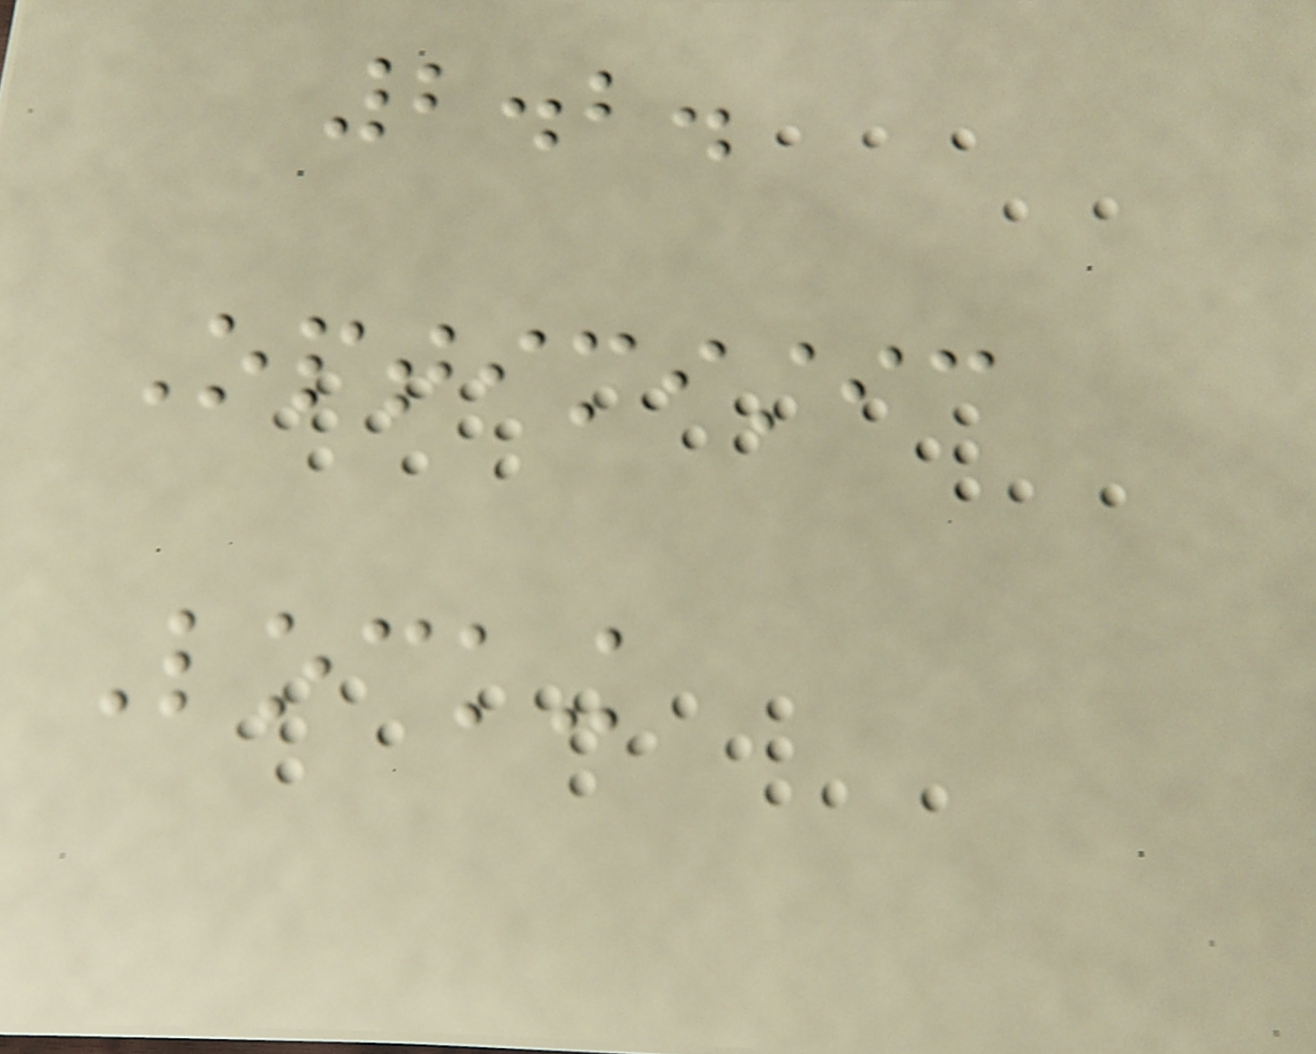2.2.
Optimistic
Locking
